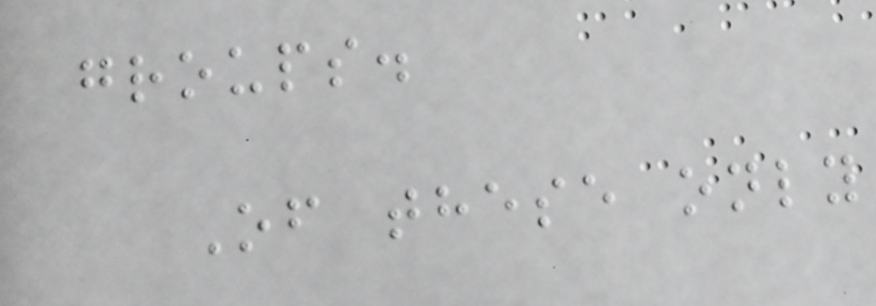groups.
Of these only
